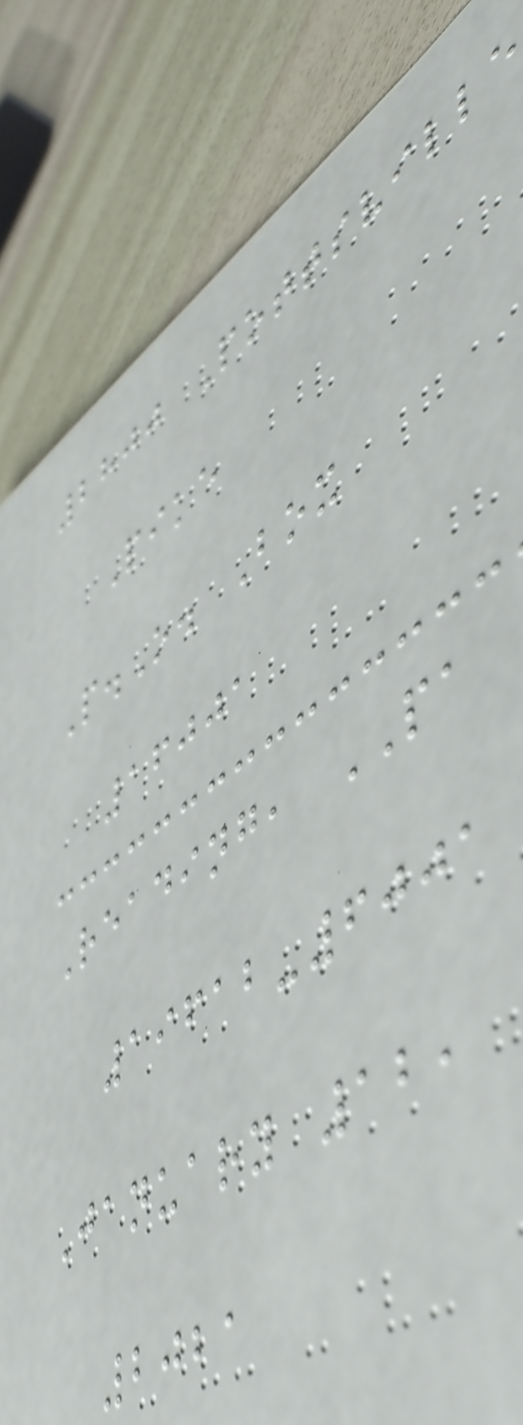2800 Pottsville
Pike
P.O. Box
16001
Reading, PA
19612-6001
January 12,
2021
